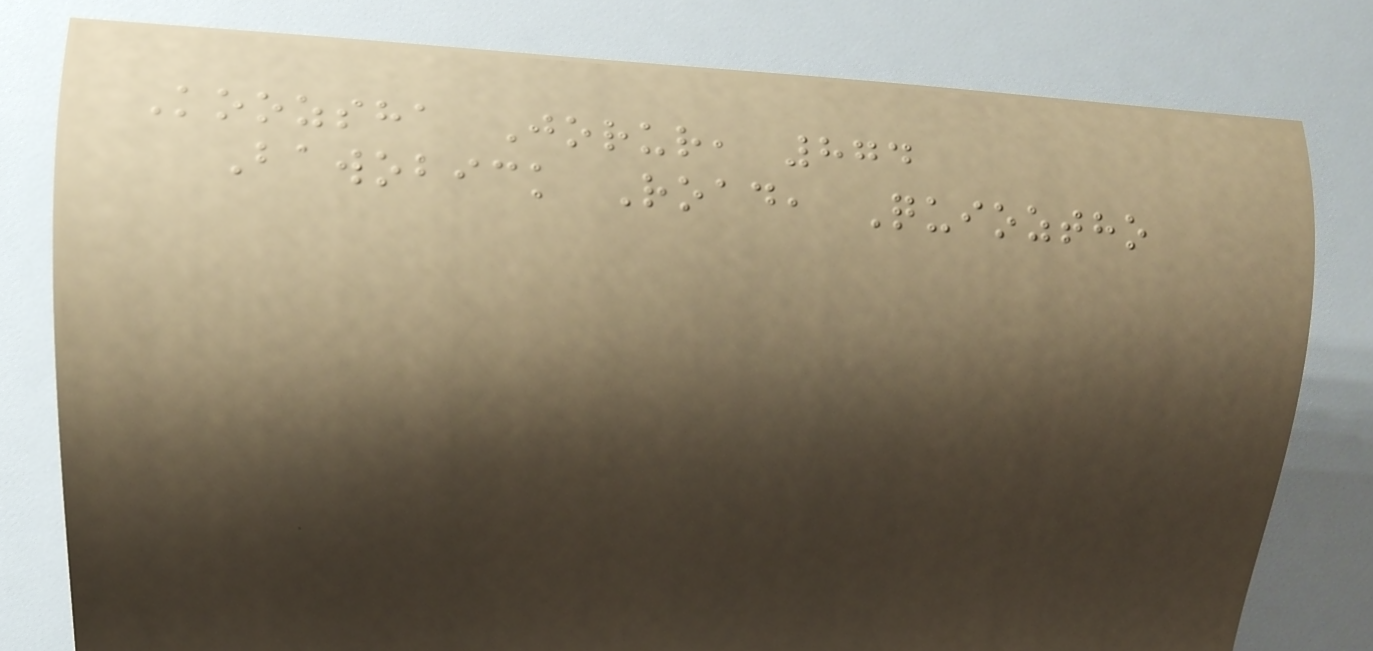Koozsha Jorur, 874
Bawobick Road, Quioztho
